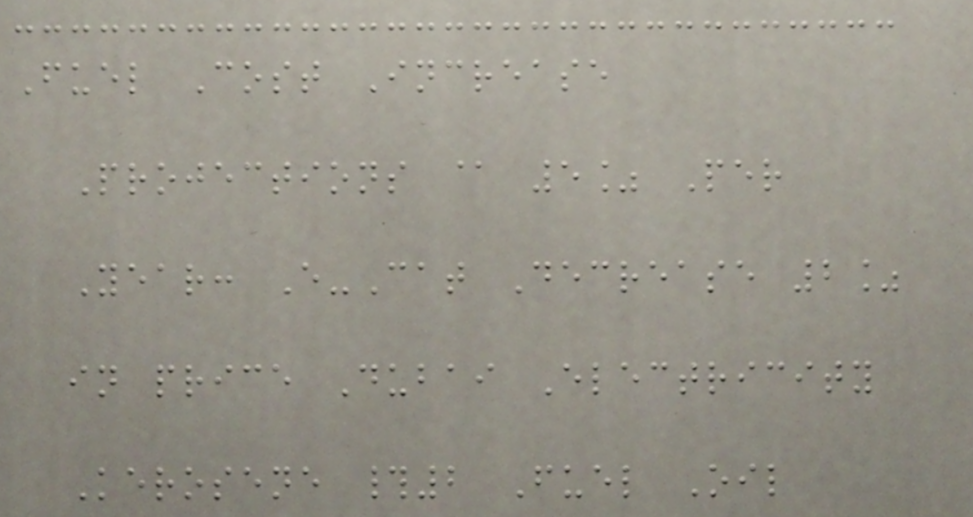Fuel Cost Increase
Projections @ 5% Per
Year: E-Cat Decrease 2%
in price Dubai Electricity
Kerosene #2 Fuel Oil
